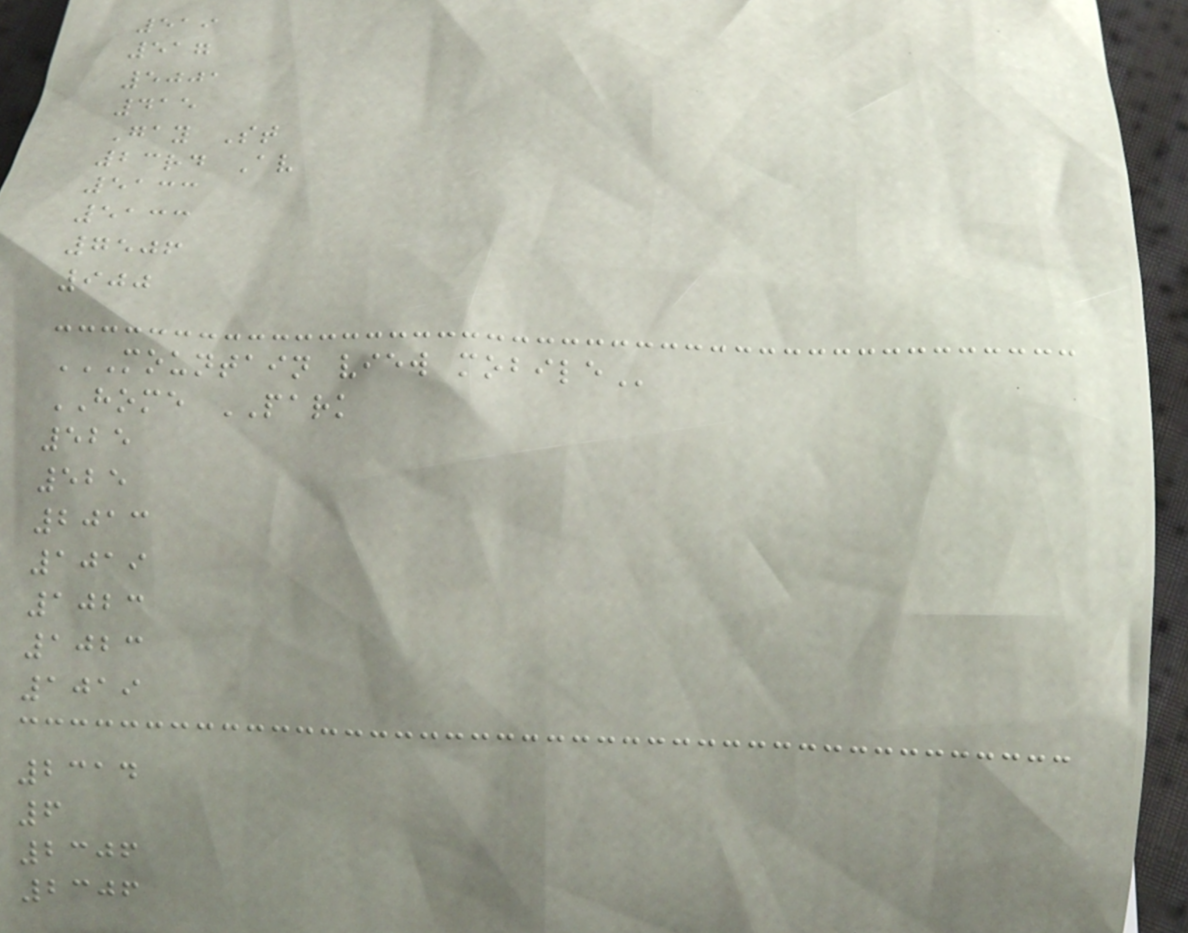519
517
5001
415
Gay St
23rd Av
5133
5133
7506
900
MOUNTAIN VIEW MOBILE
HOME PARK
525
525
2013
1019
1023
1023
1019
2314
6
2306
2306
